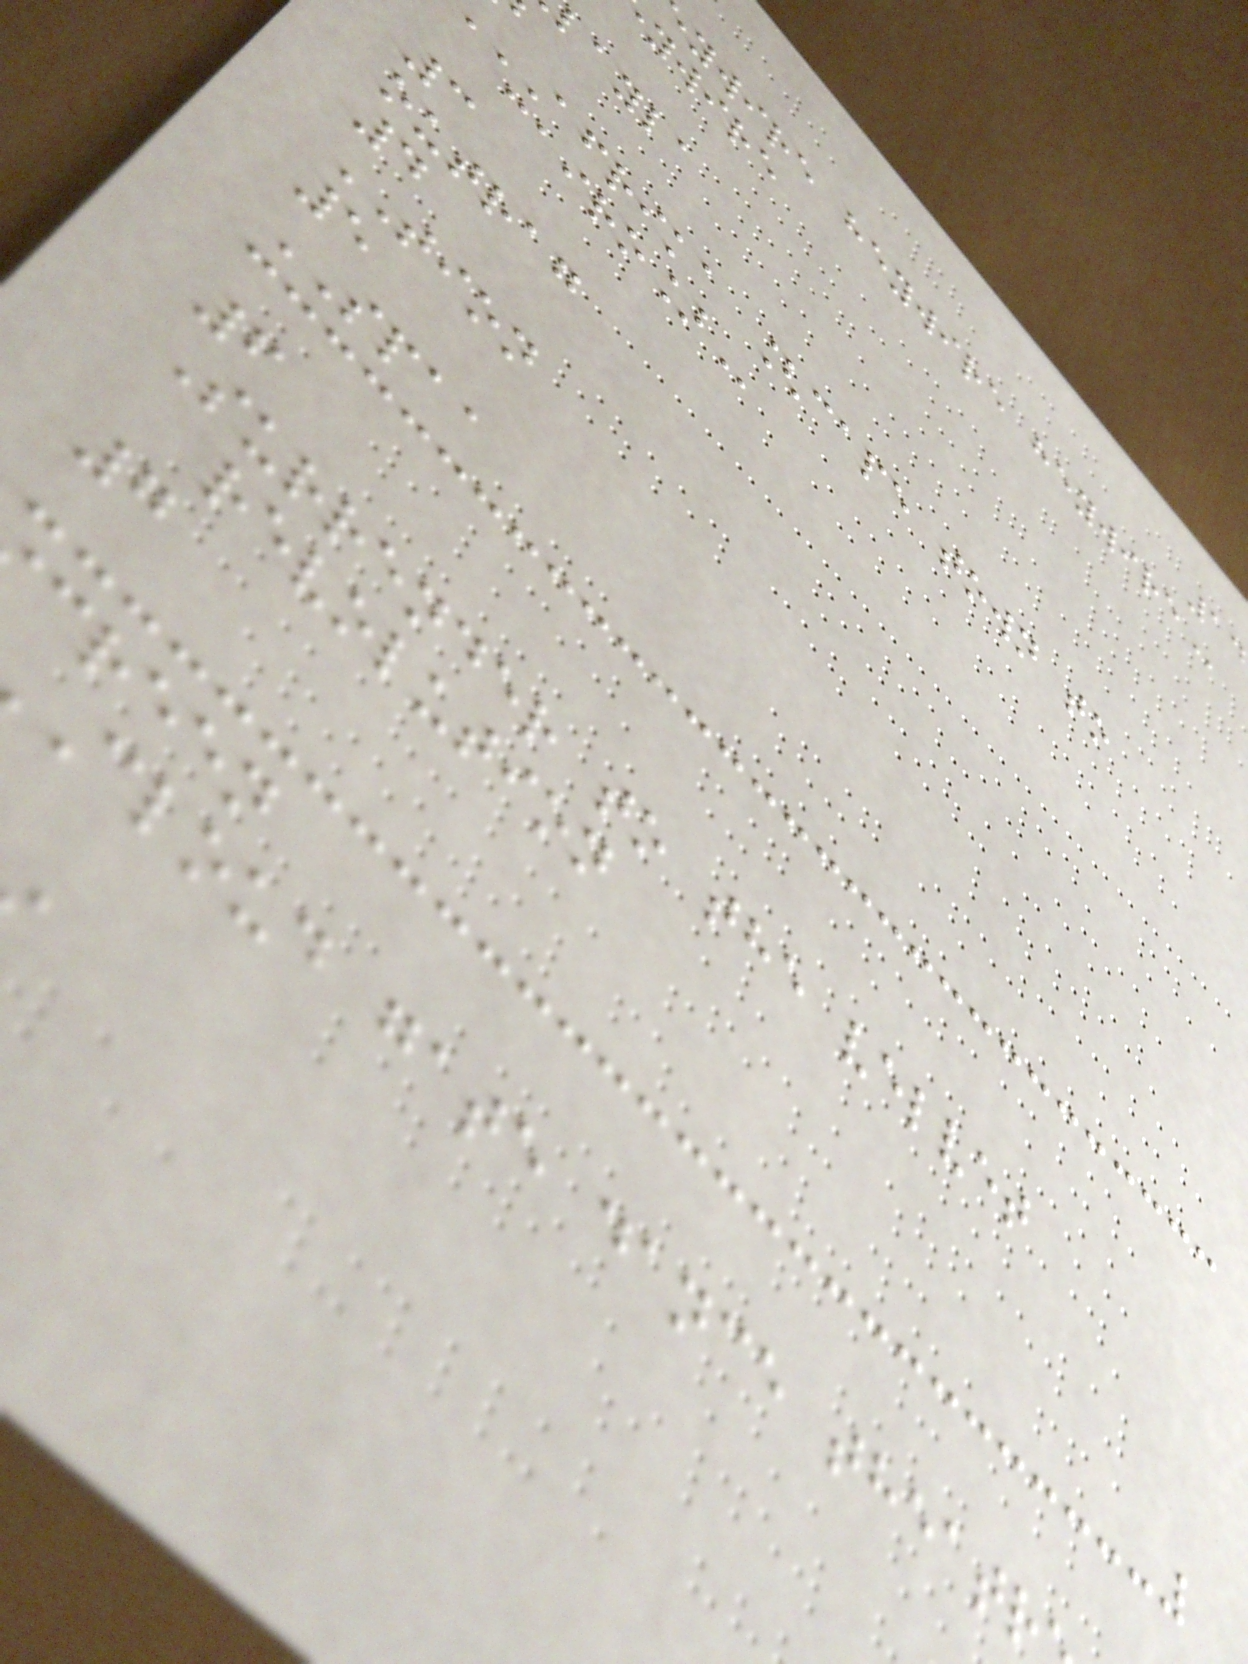ywire heywire
ywire
layla
AFRIKA [cape town to
3
outrag
4
TION
5
SPAA
6
Surrender to the velvet
revolution
7
creen
cloud gate dance
